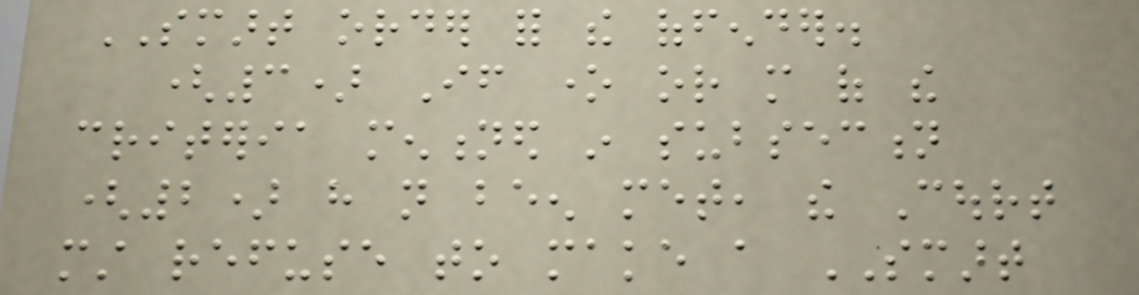SMART order for the offender.
(3) If one or more of the
criteria mentioned in subsection
(2) have not been met, the Court
must refuse to make a SMART
